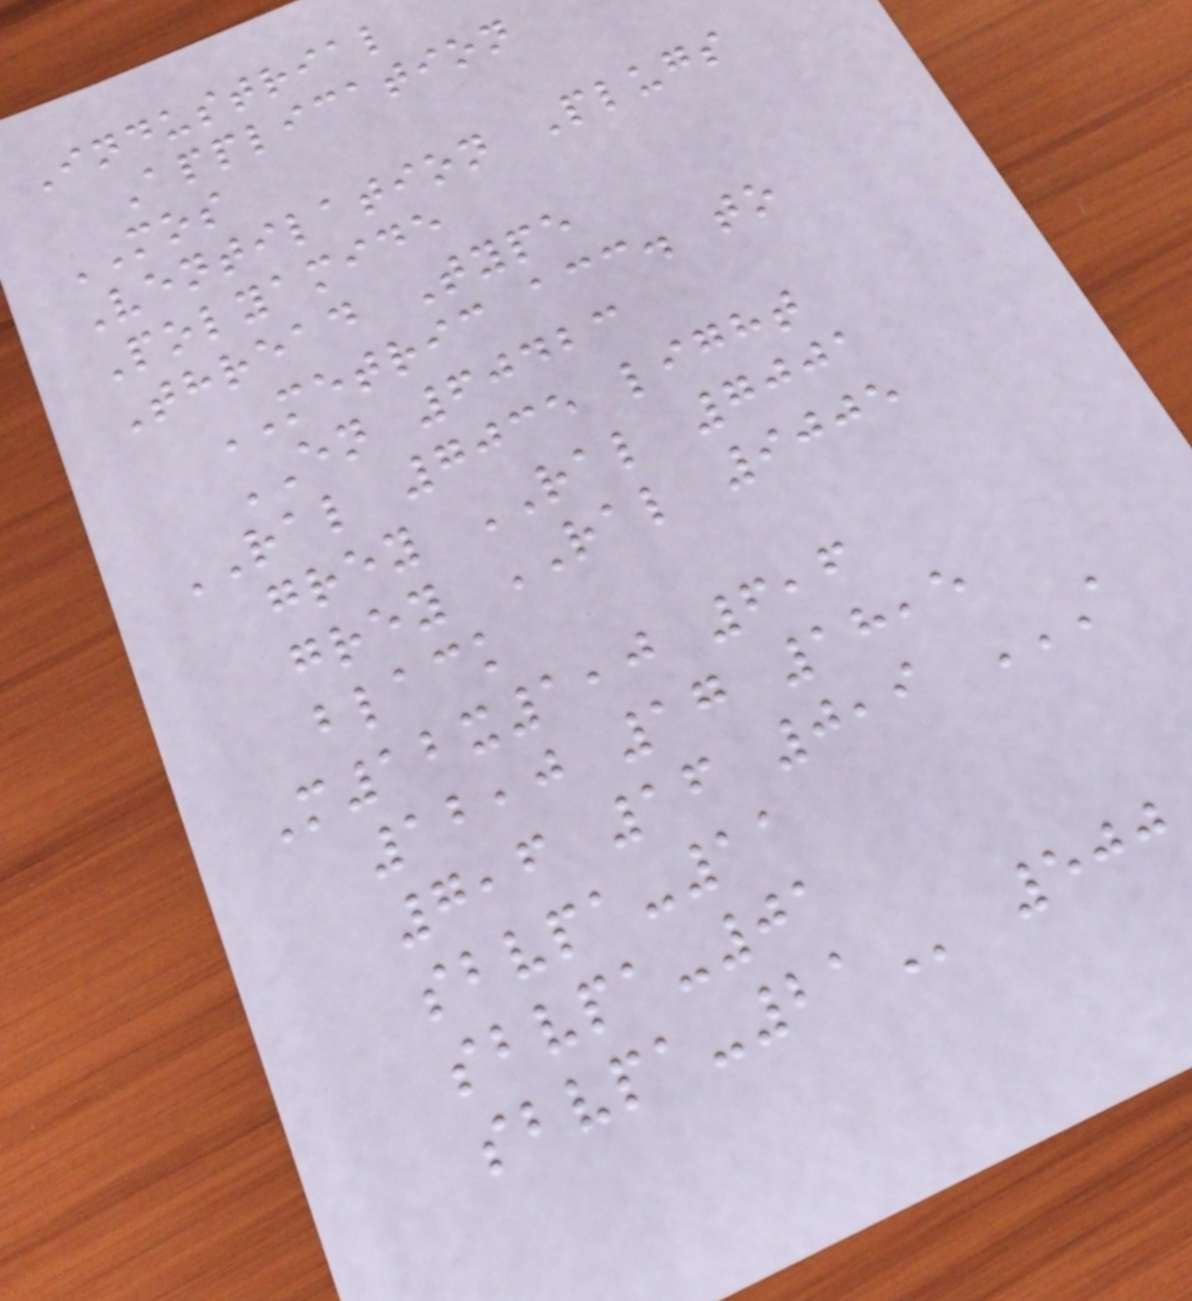Industrial
Application
MOS
Ventilation Plugs
Polyamide
Thread Type
METRIC acc. to
EN 60423
RAL 7035 light
grey RAL 7001
grey RAL 9005
black
M12x1,0 6,6
12,0 17 18,5
7,6 16 0,9 A
SBVPA-11
SBVPA-01
SBVPA-21 500
